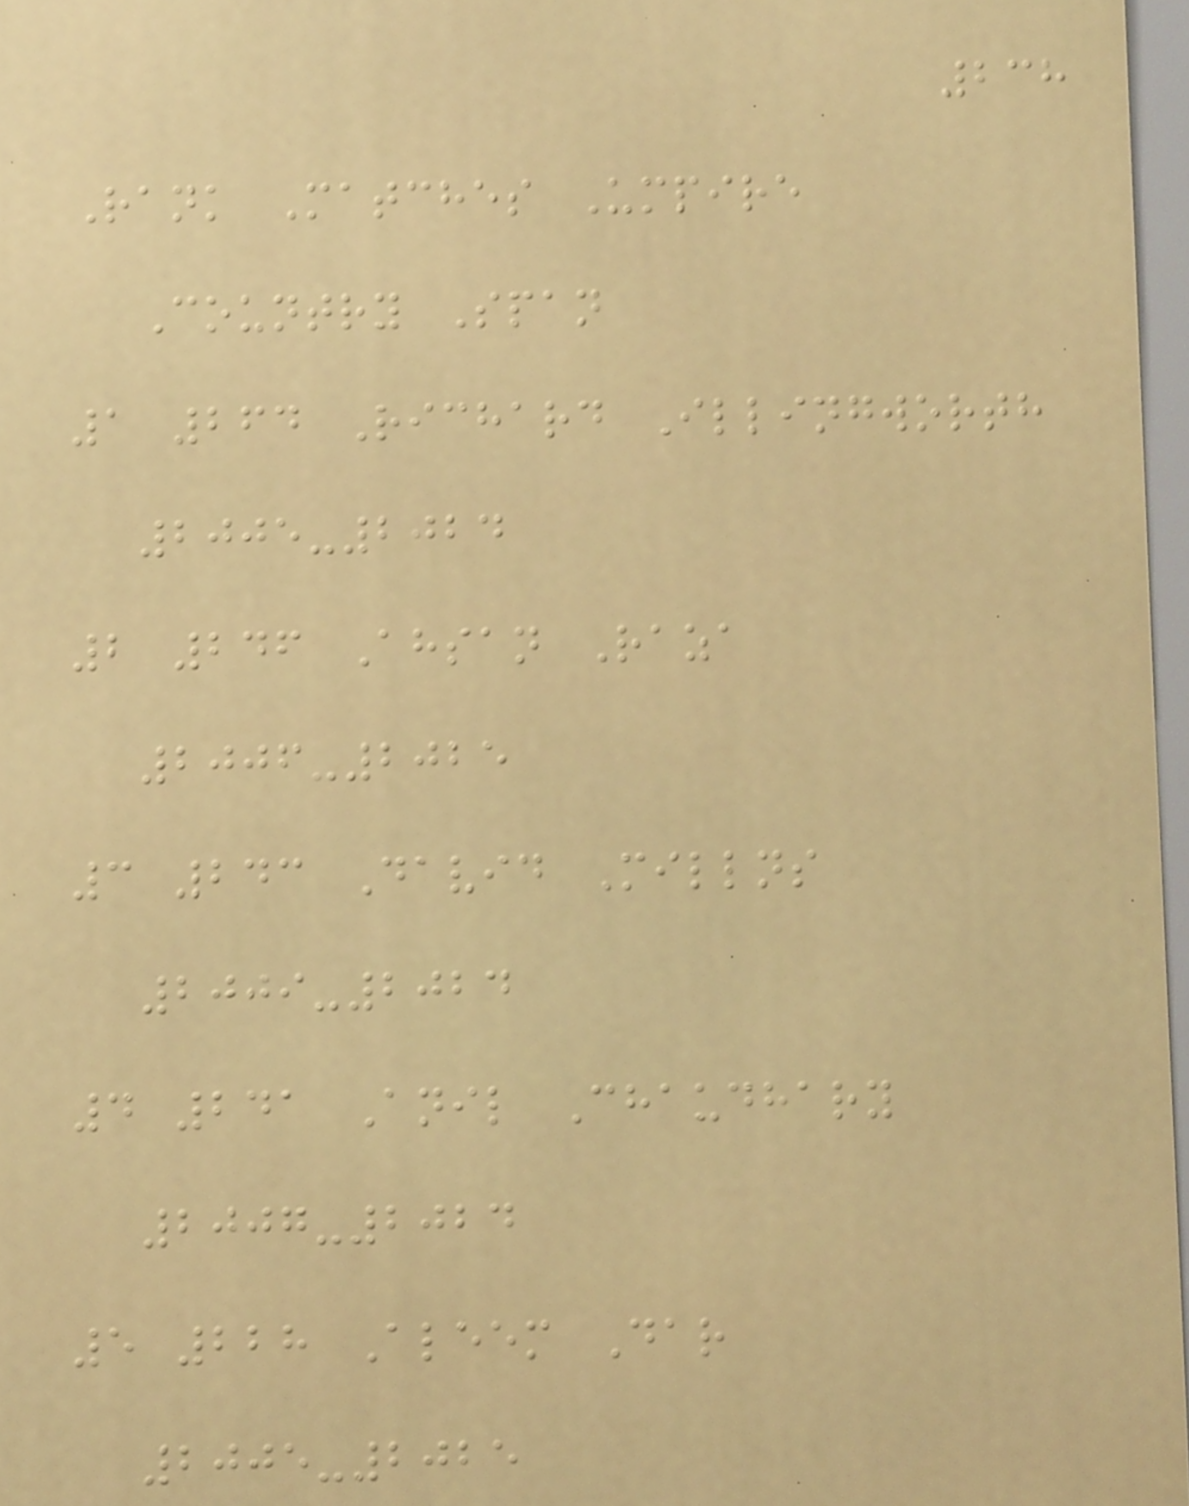238
Rank Matches Umpire
Country Span
1 264 Richard Illingworth
2005-2024
2 246 Ahsan Raza
2006-2025
3 243 David Millns
2009-2024
4 241 Anil Chaudhary
2007-2024
5 228 Aleem Dar
2005-2025
